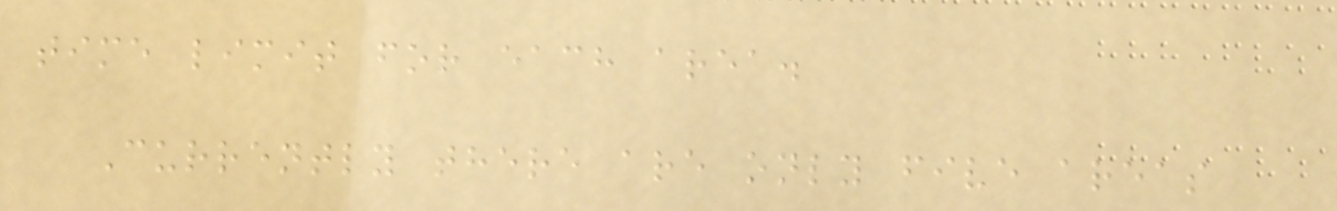time limit for each area.
Currently there are only five areas
